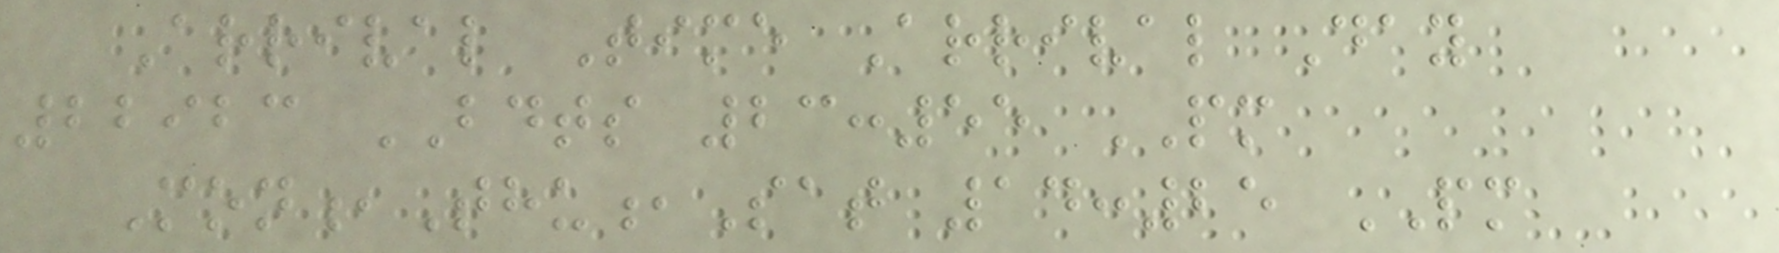Arrival Time Arrival Day
22923 BDTS 23:55 PM
Mon,Thu,Sat 14:25 PM
